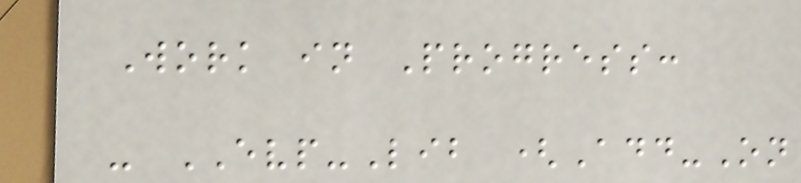Work in Progress:
- EVP-Lib (Add-On
